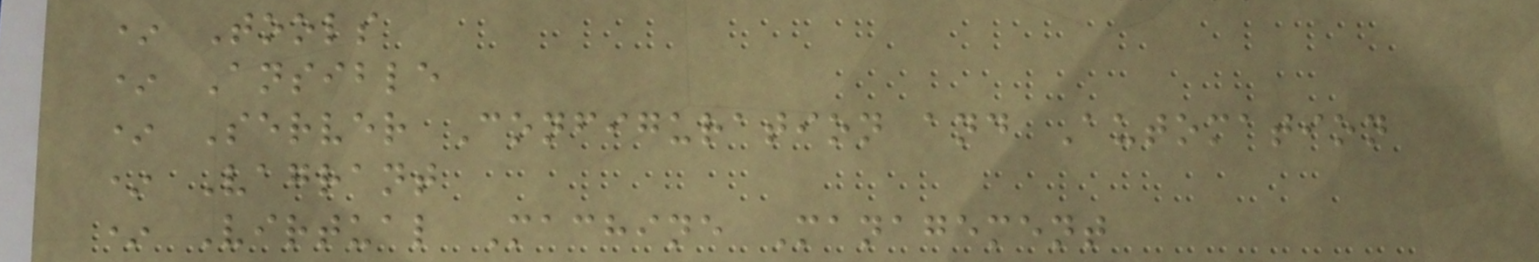* Tools
* Ansible
* Server Configuration and Automation
* Vagrant
* Virtual Machine Management
